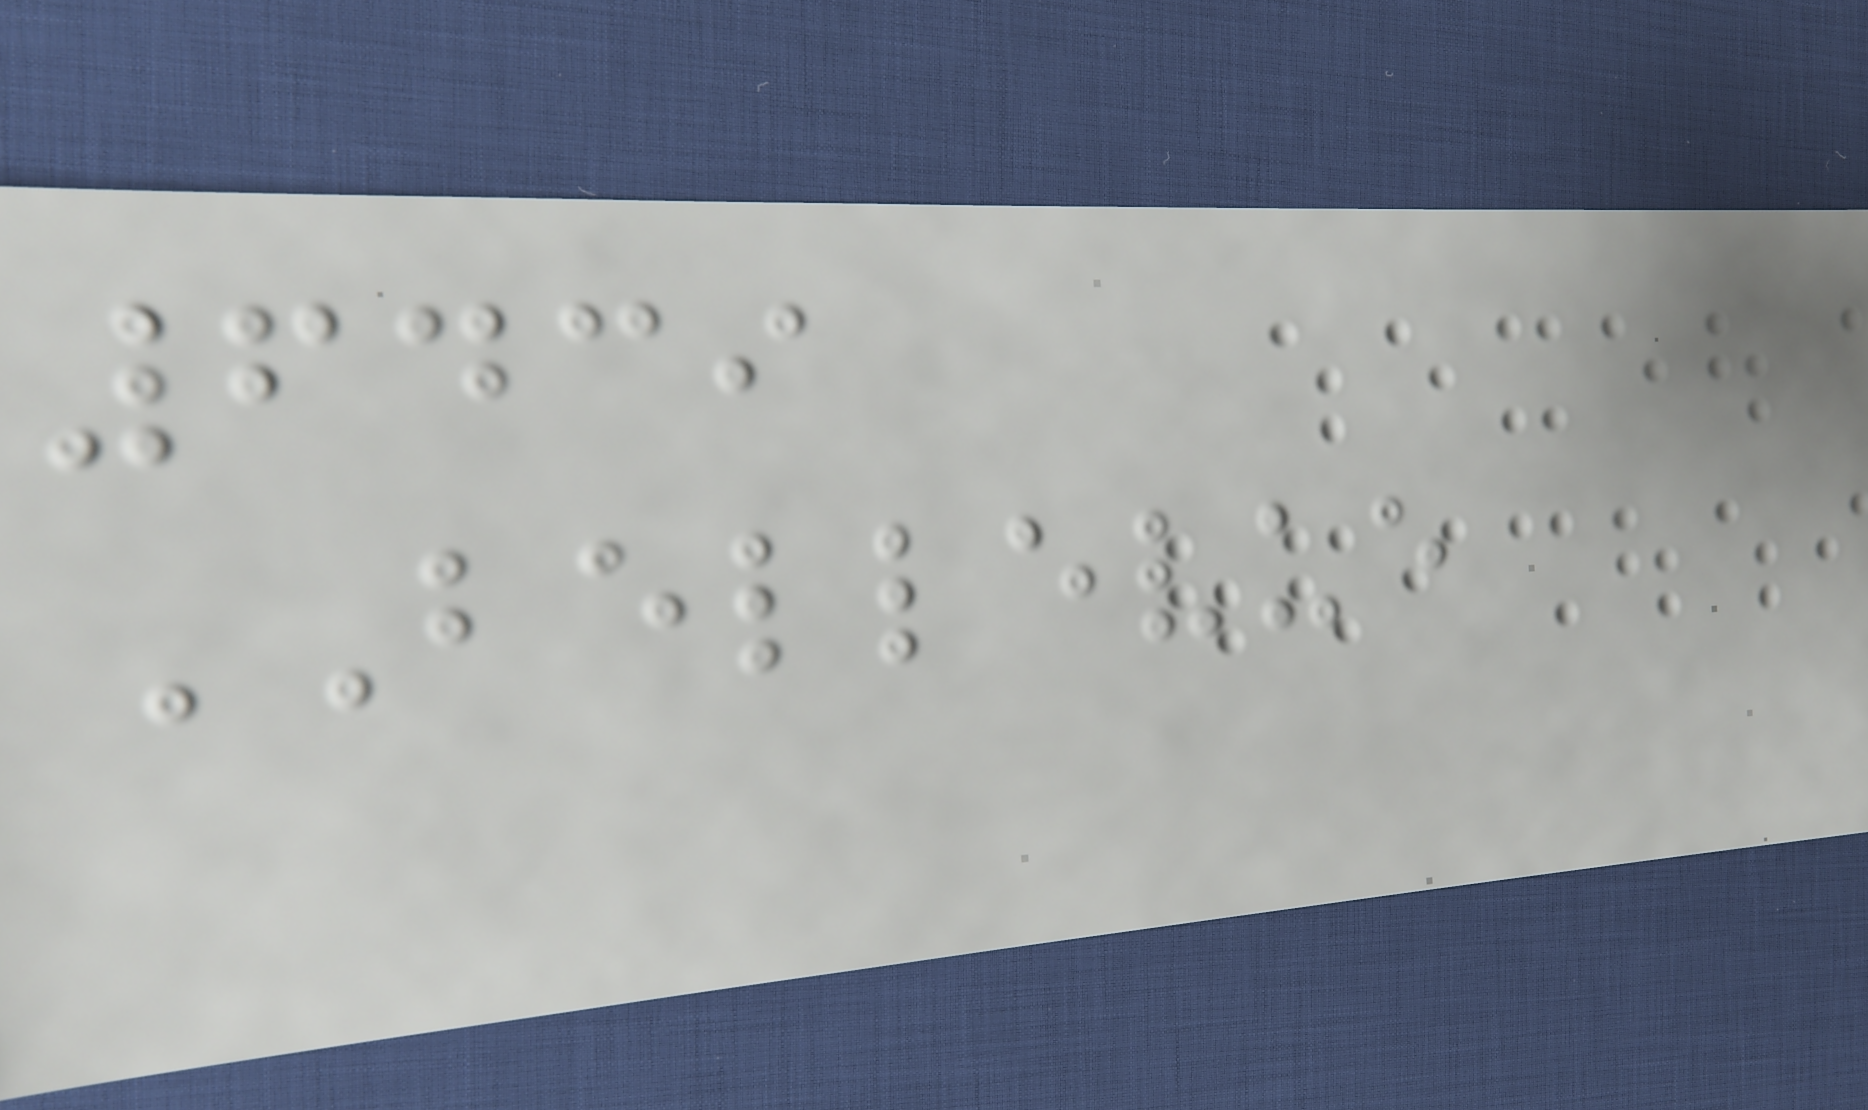6439
BELLEVUE
